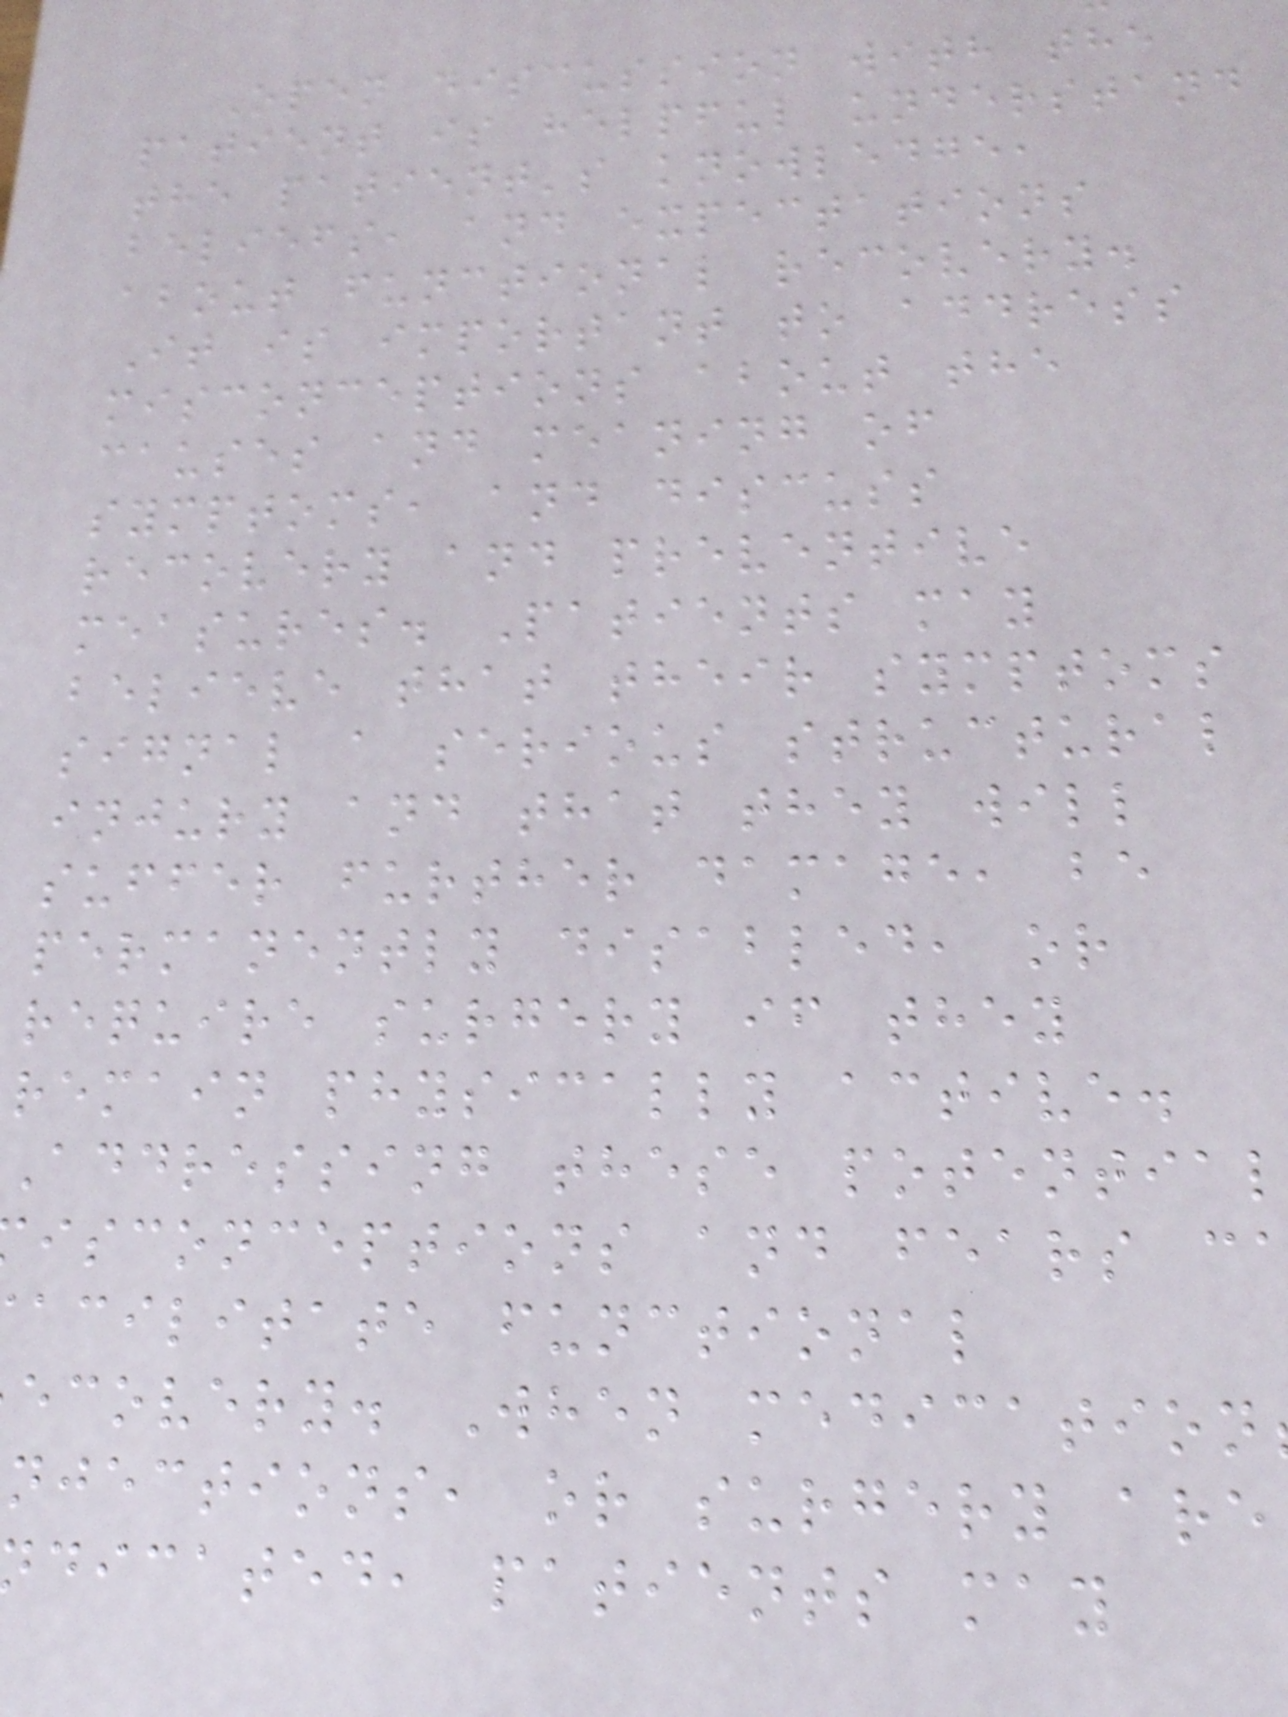Open discussion with the
patient is helpful understand
the patient's knowledge,
beliefs, and expectations
about functional recovery.
It is important to address
misconceptions about the
causes and meaning of
symptoms, and discuss
recovery and preventive
measures. Patients may
believe that their symptoms
signal a serious structural
injury and that they will
suffer further damage, be
permanently disabled, or
require surgery if they
remain physically active.
Addressing these potential
isconceptions and fears c
acilitate functional
ecovery. When medication
njections, or surgery are
dicated, patients may
